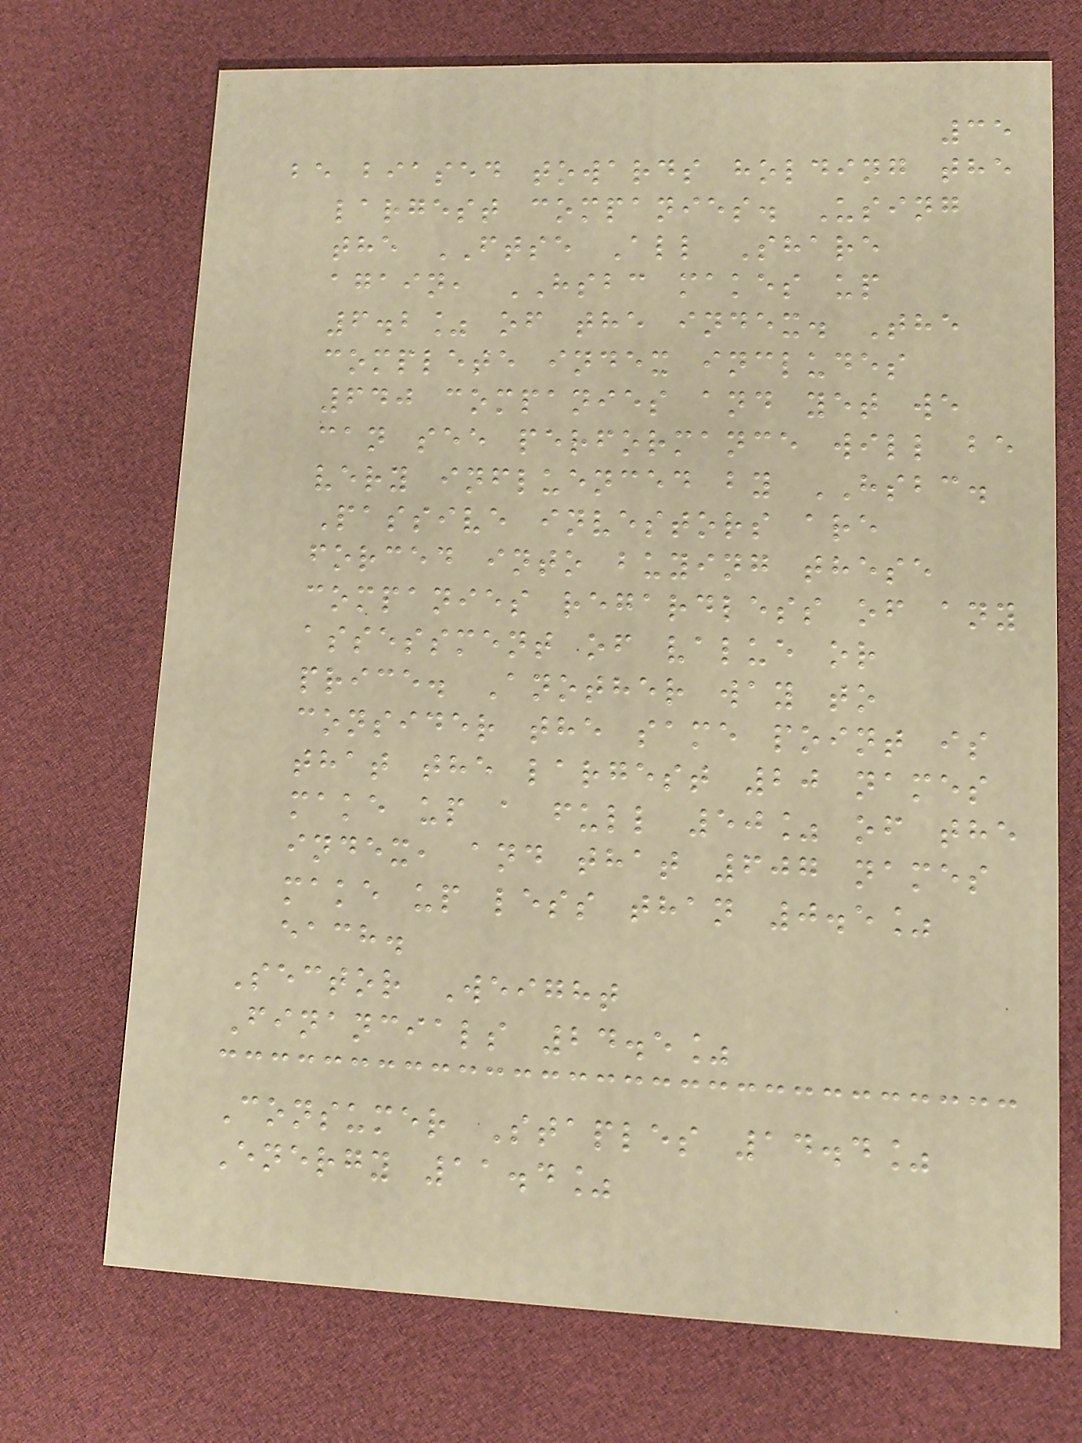35
be biased towards holding the
largest companies. Using
the FTSE All Share
again, HSBC makes up
6.2% of the index. The
complete index includes
640 companies and yet we
can see performance will be
very influenced by HSBC.
Passive investors are
forced into buying these
companies regardless of any
assessment of value or
price. Another way to
consider the same point is
that the largest 20 names
make up a full 50% of the
index, and that 607 names
make up less than 0.5%
each.
Sector Weight
Financials 24.5%
Consumer Staples 14.4%
Energy 11.4%
